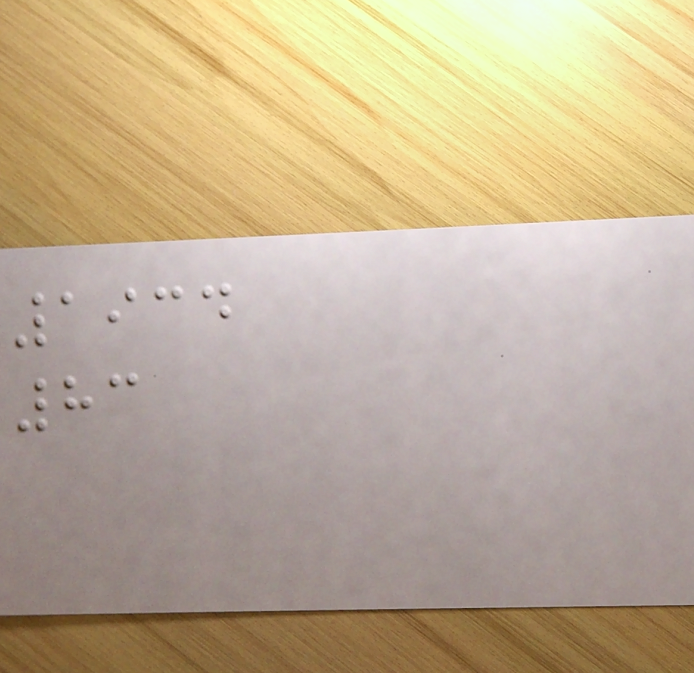1934
83
